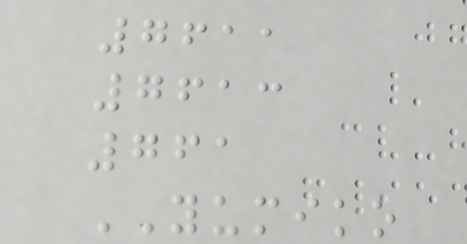7611
7613
761
YUMIKO
